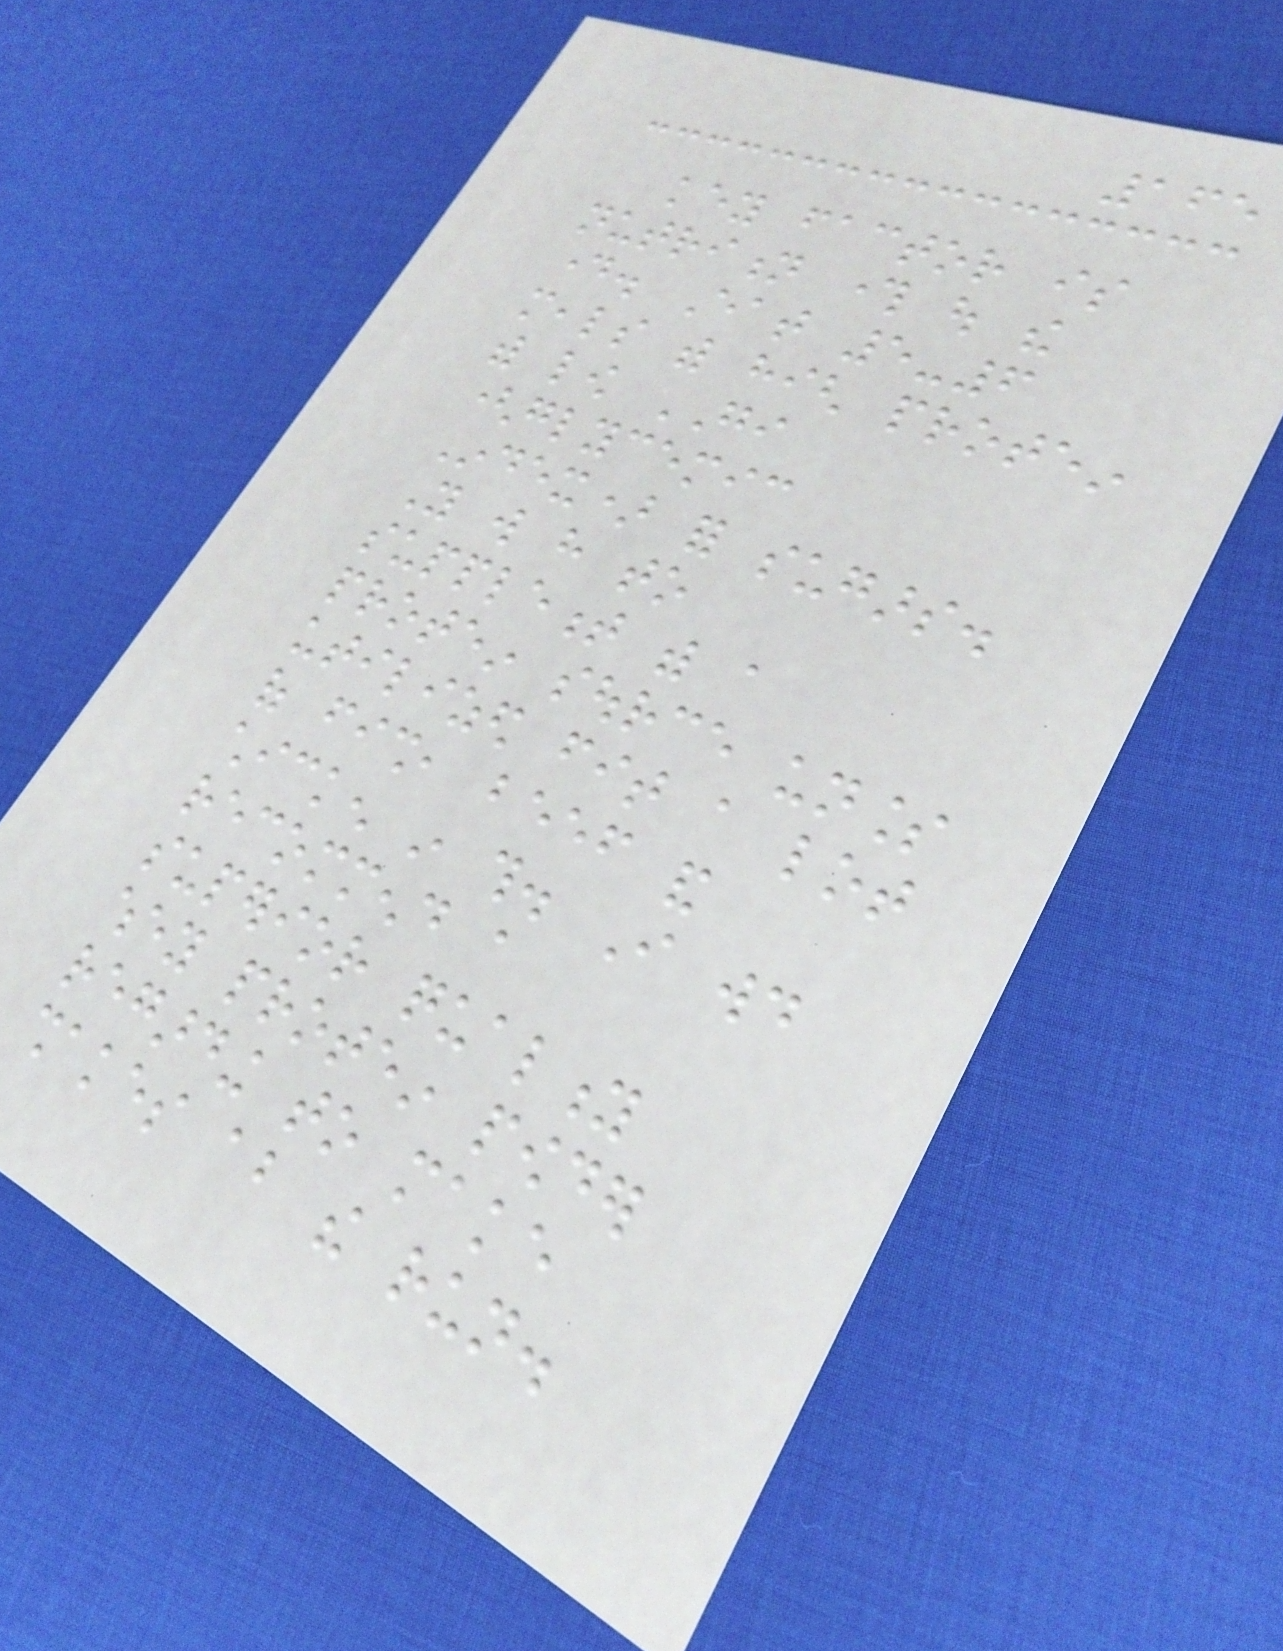165
key factor is
nutrition through out the
day. Eat 5-6
meals with high protein
with low GI
(glycemic
Index) for sugars.
You will have to
supplement with a
protein source unless
utilized fit a lot
of fish, beef and
chicken in this. I would
recommend a
superior quality
whey protein powder
regarding to make
shakes about the run.
